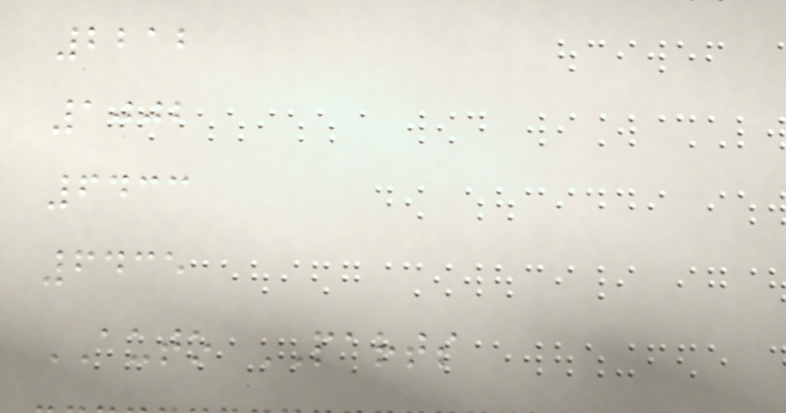2212
1002
6433
6435
AUTO PARTS
